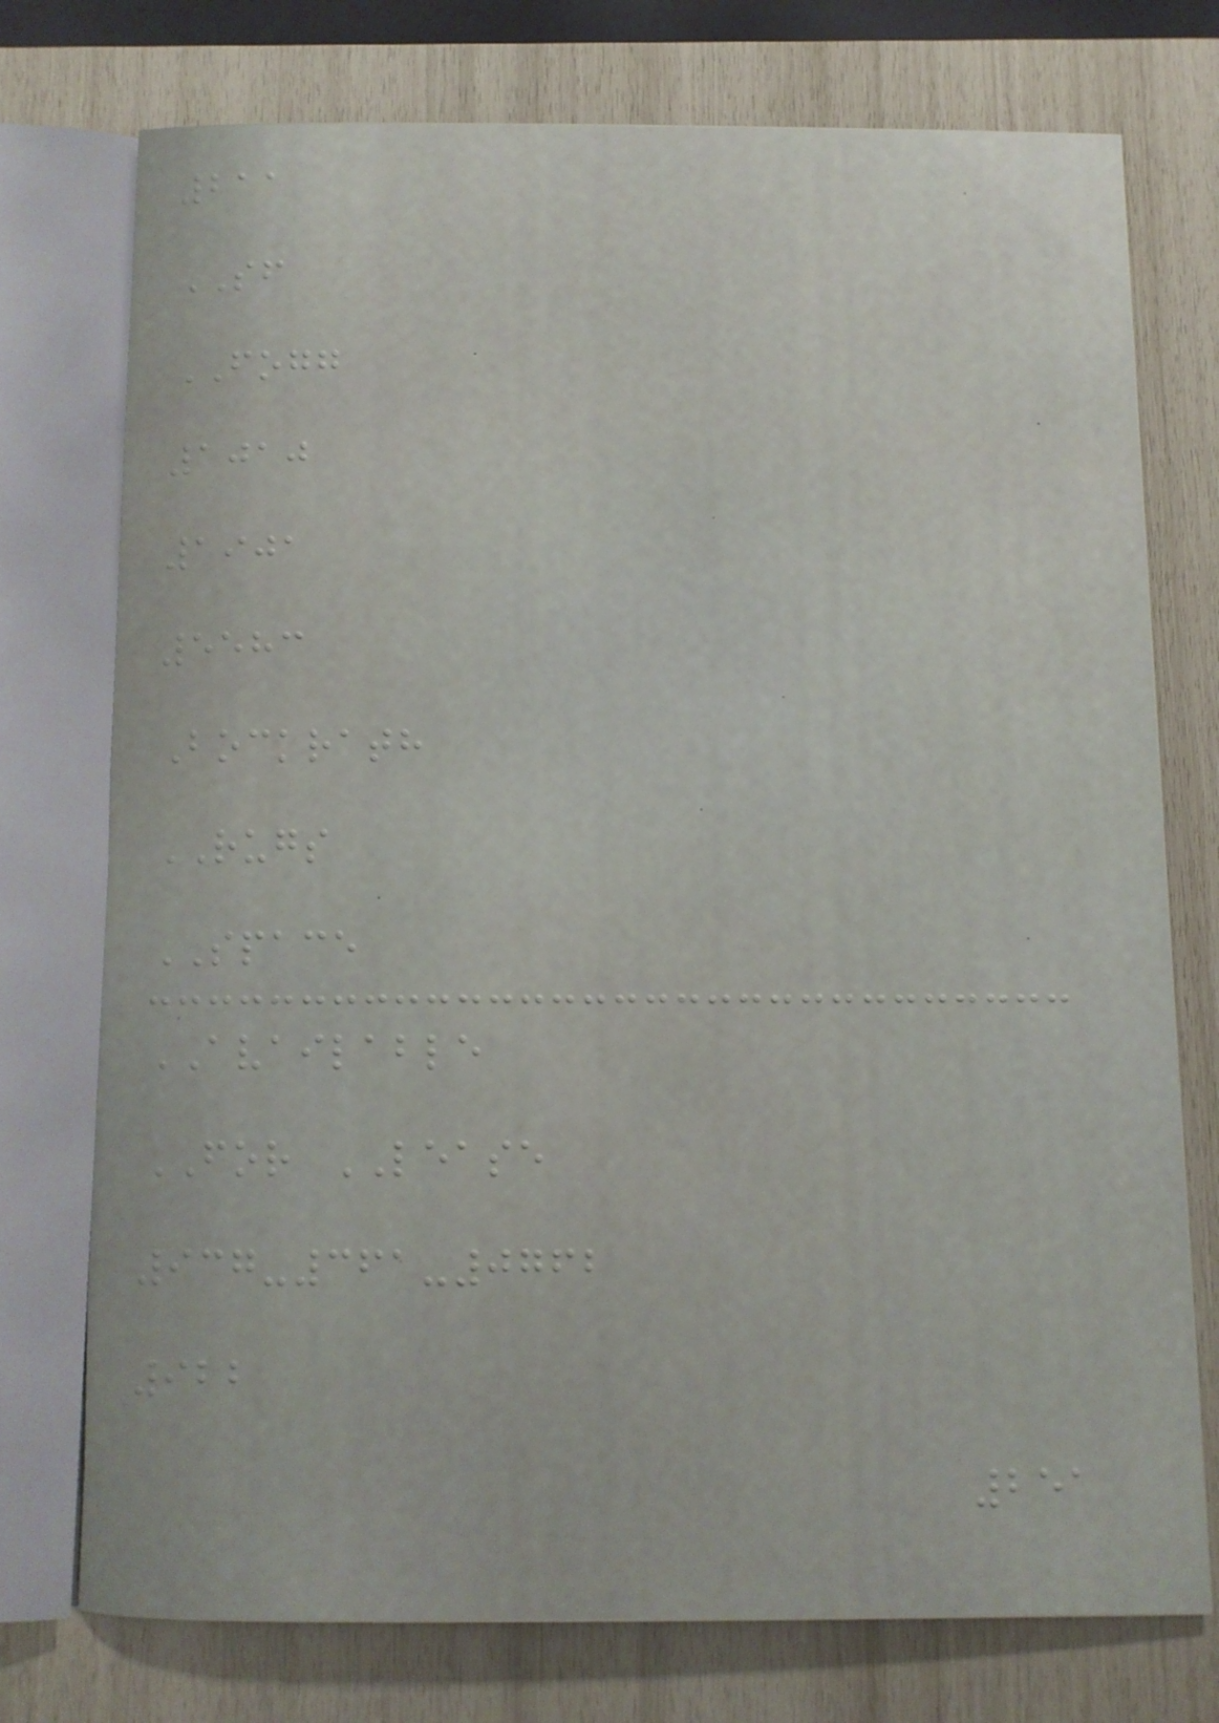211
SF
FOGG
1010
1901
5583
Bockrath
RUGS
SPACE
AVAILABLE
FOR LEASE
937-361-0762
922
251
